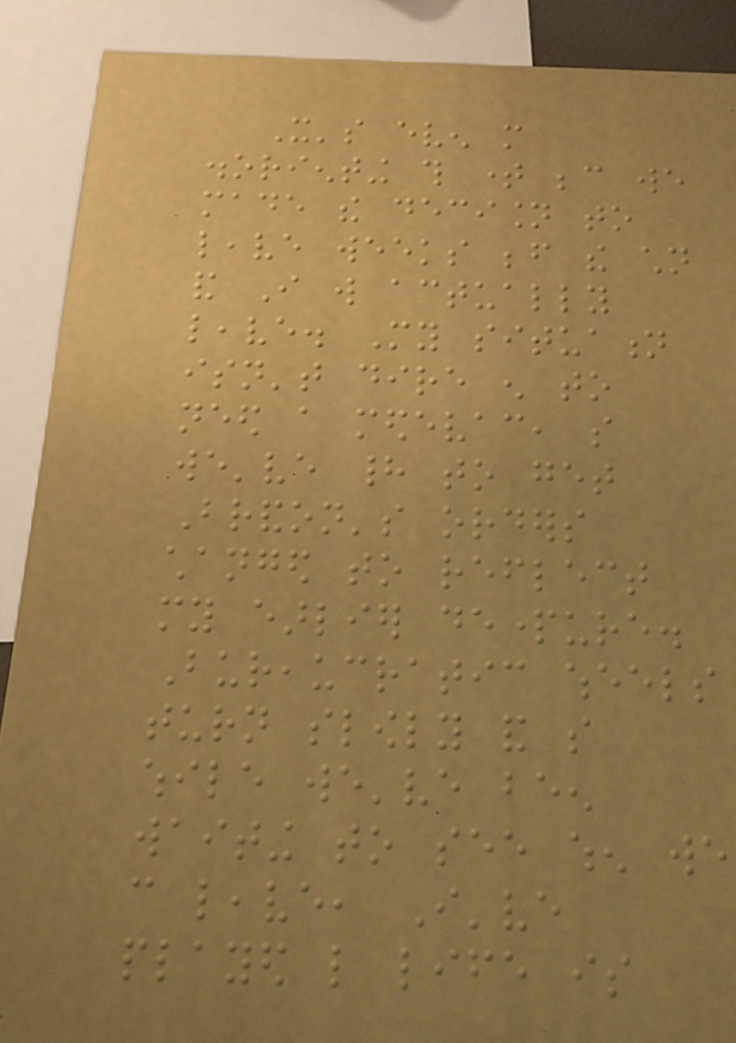It's even more
disorienting this time because we
made the decision to
leave weeks before the children
and I will actually
leave. My situation
isn't dire enough to
need a medevac, so
we've had to get
Brandon's orders
changed to reflect
my earlier departure.
Bureaucratic wheels
turn slowly and so
while we've been
waiting to see when we
can leave, I've
played like life is
